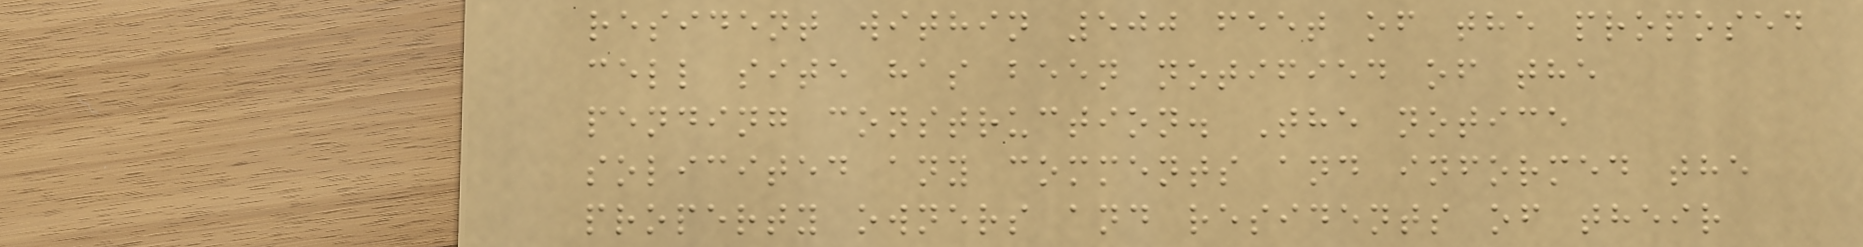resident within 500 feet of the proposed
cell site has been notified of the
pending construction. The notice
solicited any comments and informed the
property owners and residents of their
